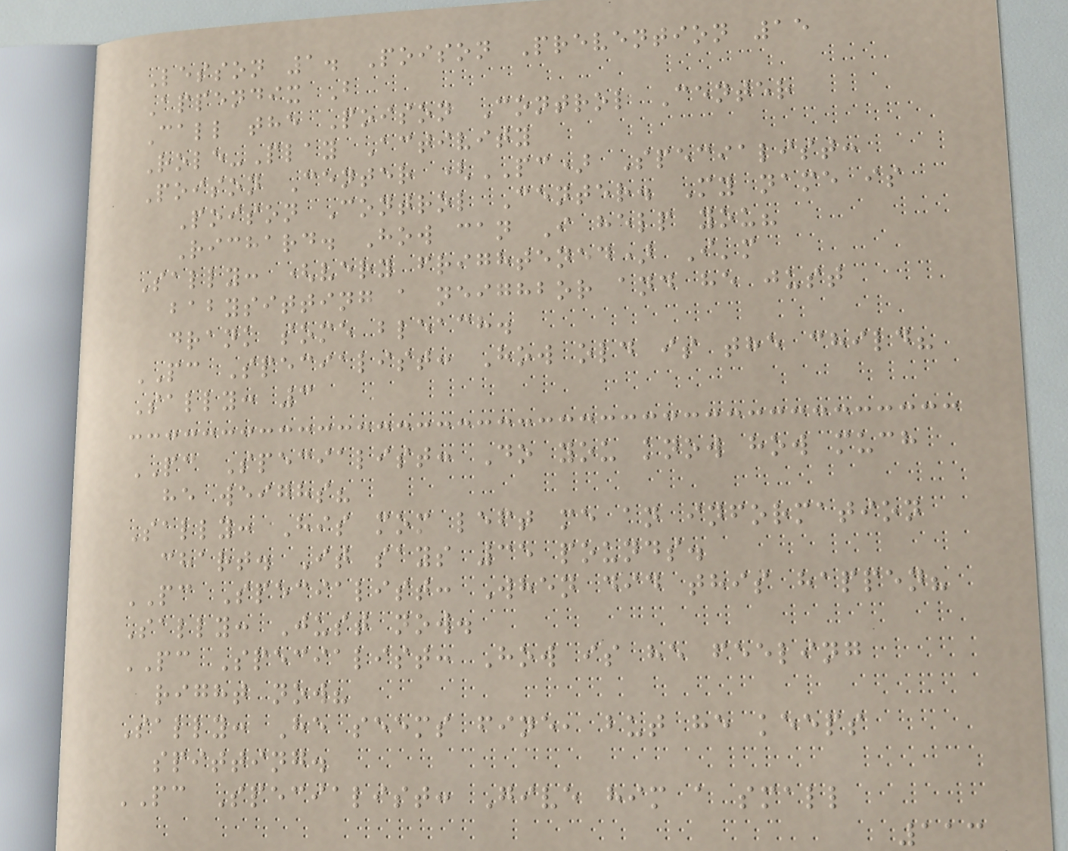Lesson 1. Poison Prevention 15
Appendix B
Call the Poison Control Center
Role-Play Activity
Poison Center (PC) Specialist:
Poison Control Center. My name is
Richard. How can I help you?
Sally: (very frightened) I'm
babysitting a neighbor and he just
drank some bleach.
PC Specialist: How old is the child?
Sally: 3
PC Specialist: Do you know how much
he weighs?
Sally: His mom left me an information
chart. It says 35 pounds.
PC Specialist: When did this happen?
Sally: Just now.
PC Specialist: How is he feeling
right now?
Sally: He seems fine, but he keeps
spitting.
PC Specialist: Give him a small
113
